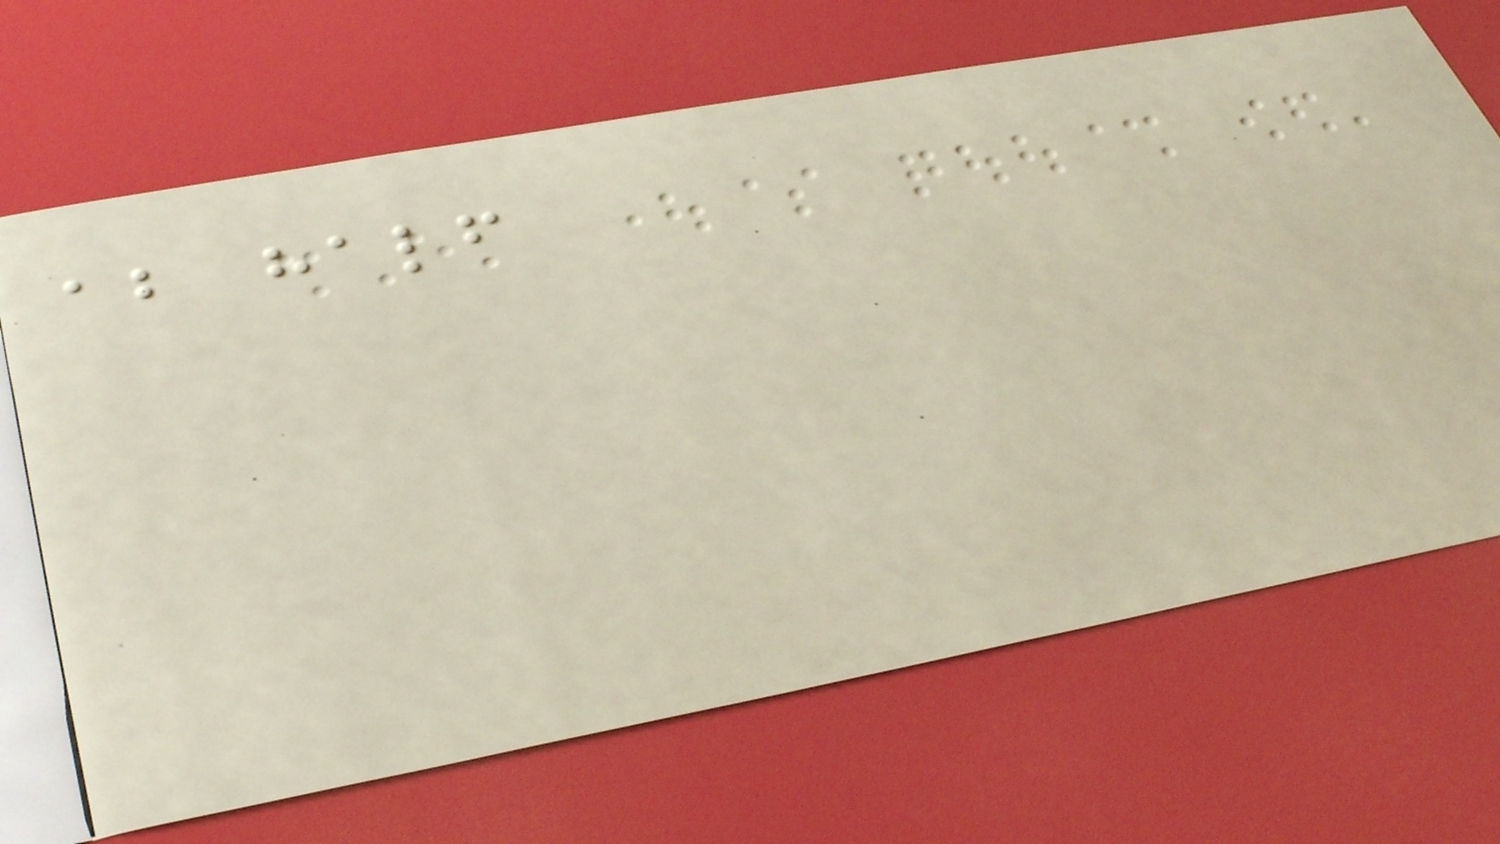about half
